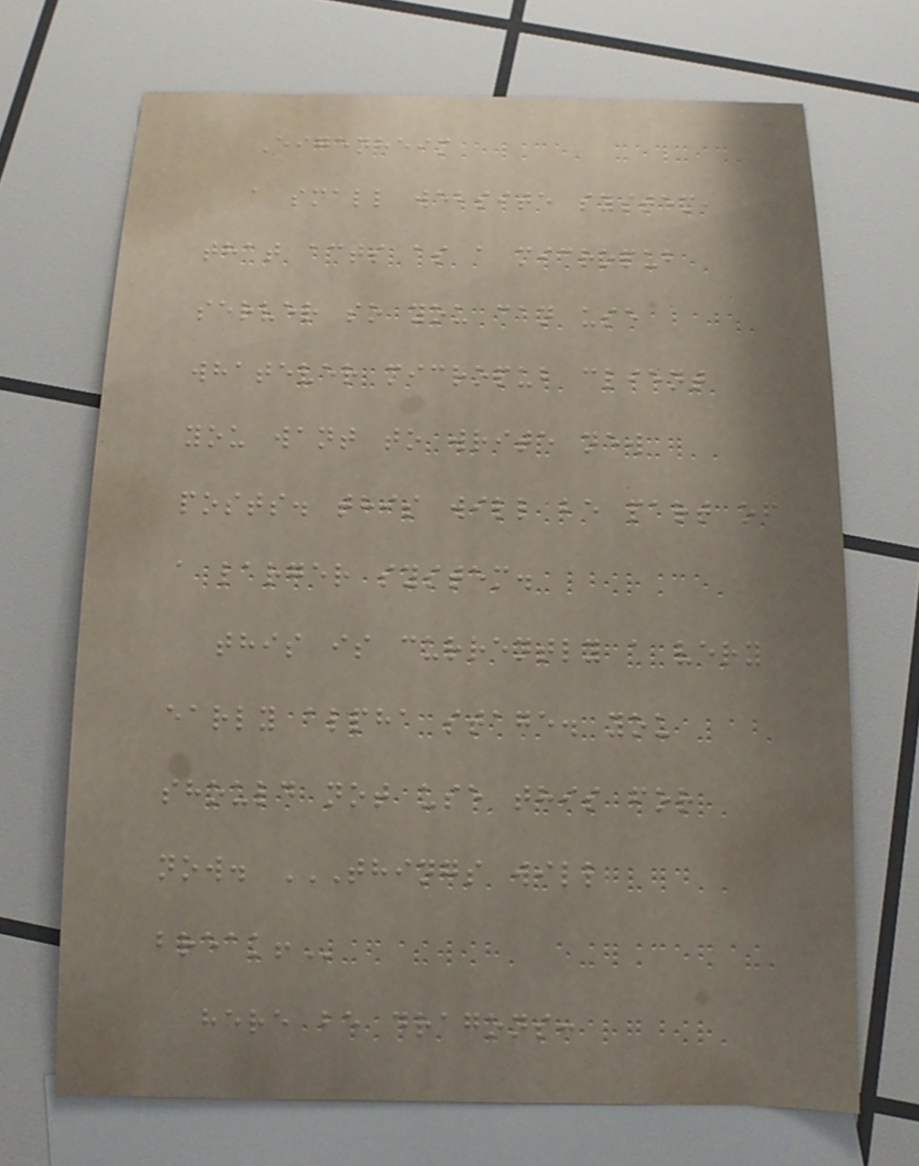Eigenheim
a small website system,
that acts as a micropub
server so you can use
whatever micropub client
you want to write new
posts. this will be part of
a larger system.
this is currently a very
early alpha stage. you
should not use this for
now. THINGS WILL
BREAK!
here be dragons:
